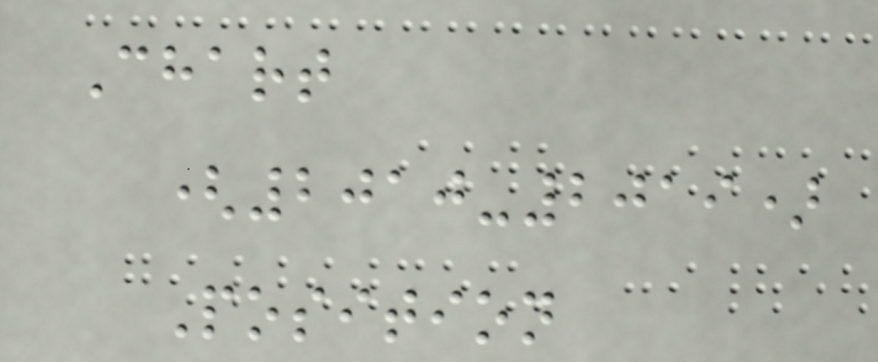Chart
(2010-2019)
Position
